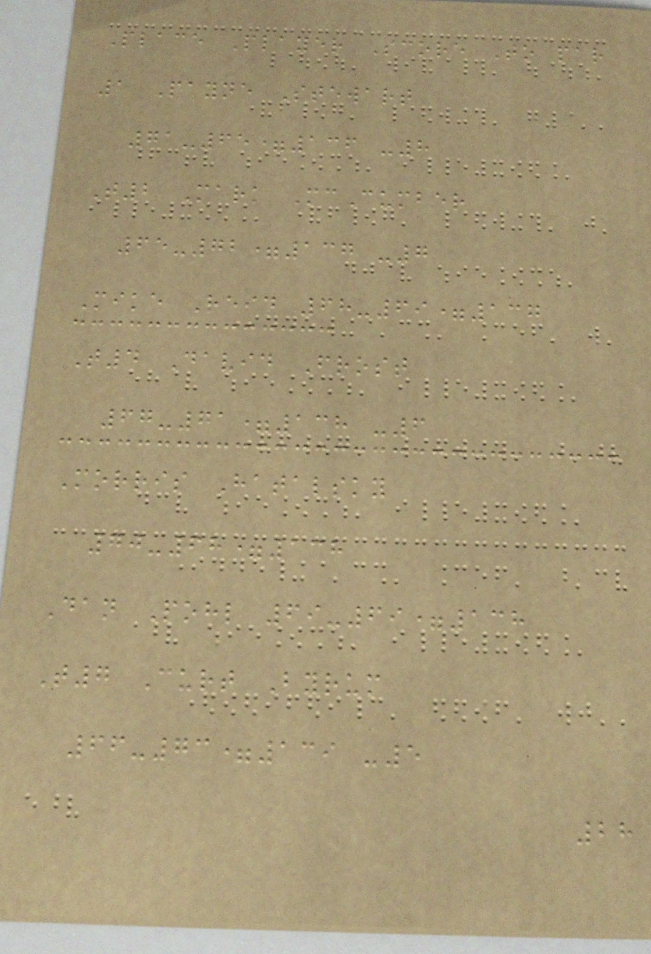Place Player Score To par
1 Payne Stewart
71-65=136 -8
T2 Mark McCumber
65-72=137 -7
Mike Reid 68-69=137
T4 David Frost
67-71=138 -6
Morris Hatalsky
70-68=138
Dan Pohl 69-69=138
T7 Curt Byrum
66-73=139 -5
28
